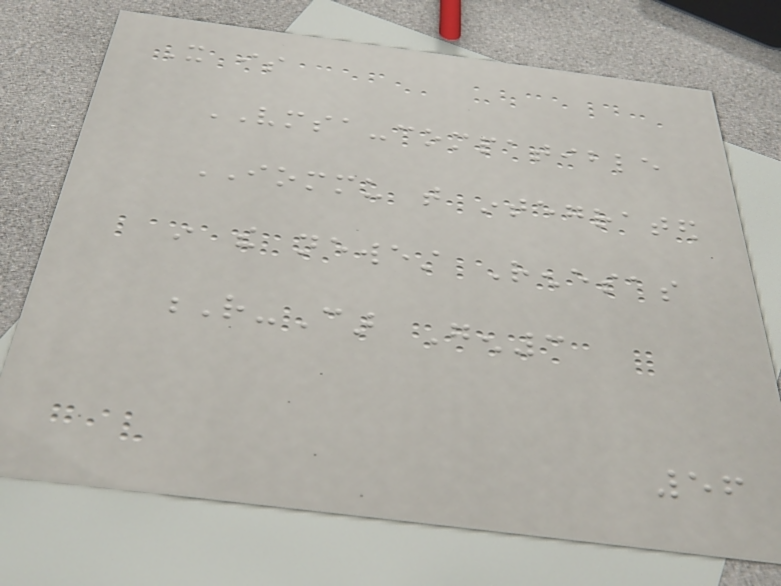It is
VMSA-compatible
IOMMU that integrated
in the newest Renesas
R-Car Gen3
56
